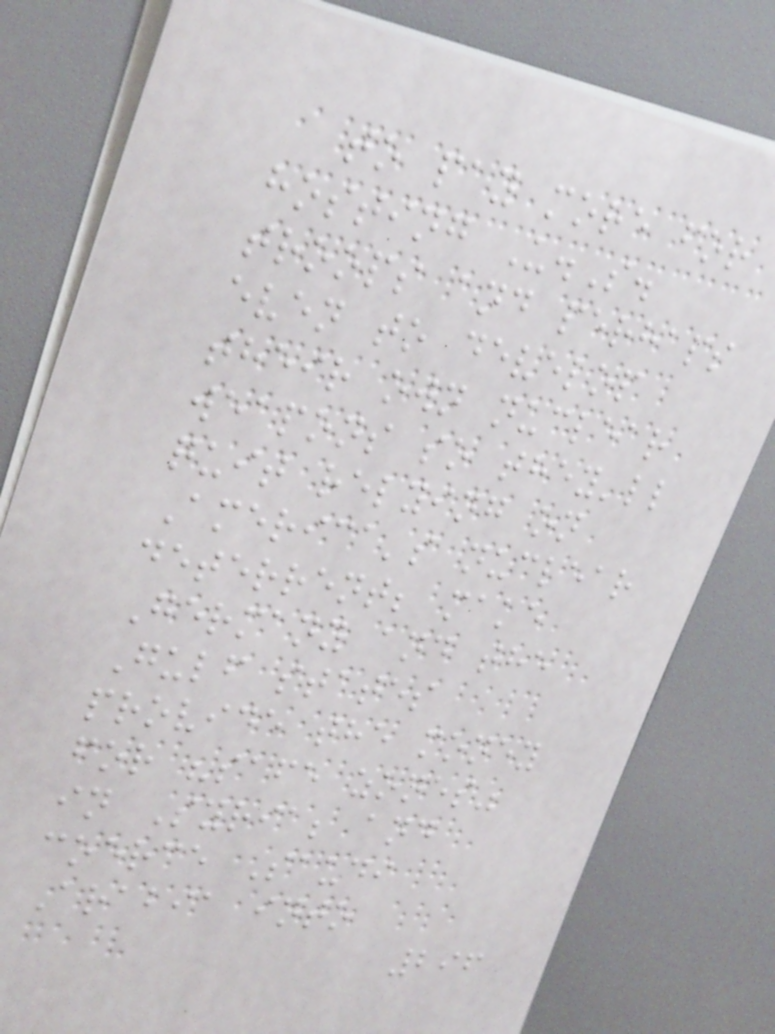to pay more for
hosting U.S.
troops and perhaps
even to develop
their own nuclear
weapons so they'll
quit relying on
America's nuclear
deterrent; make
Germany and the
Gulf states
provide the money
for "safe zones"
in Syria; and
coerce Saudi
Arabia into
296
